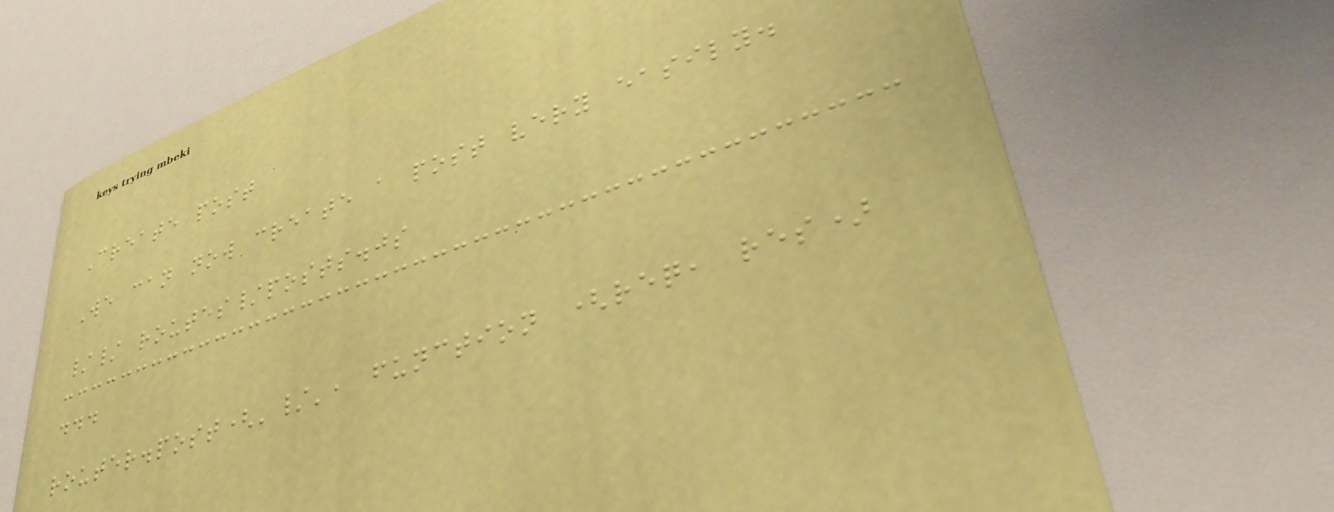Create post
We can now create a post very easily.
// routes/posts.js
...
router.post('/', function (req, res)
